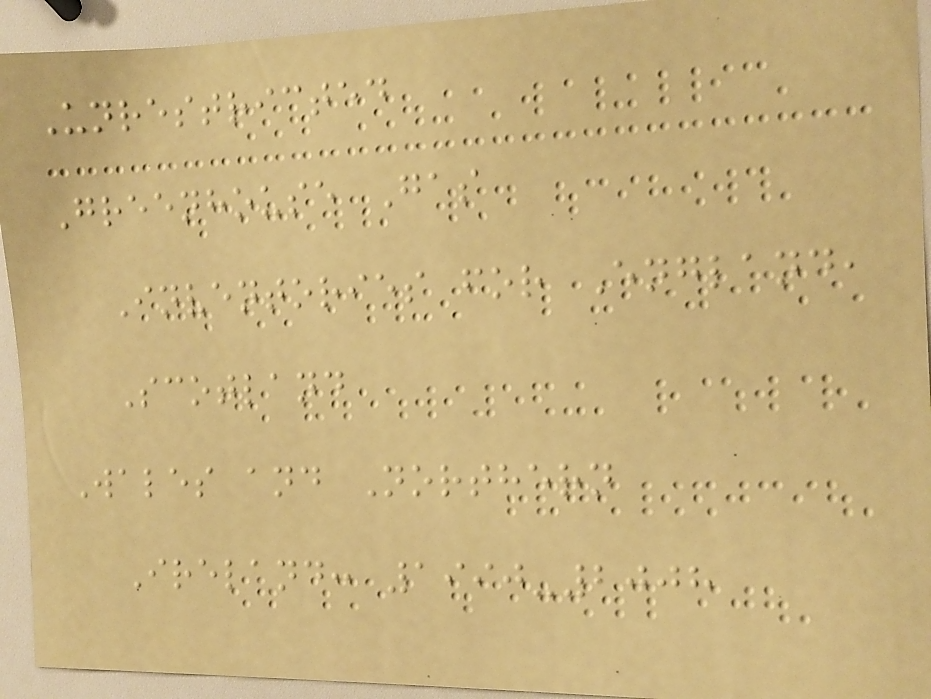Unrestricted
Greenhouse Gas
Inventories for England,
Scotland
Wales and Northern
Ireland: 1990-2008
